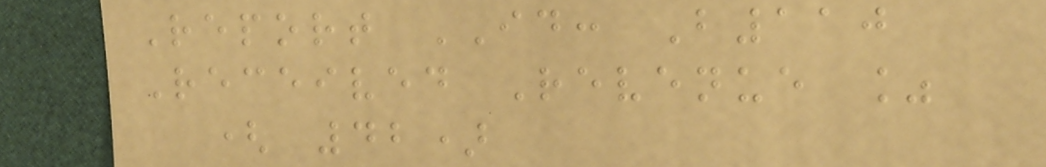Report ID: B110
Received Revenue %
( 42)
